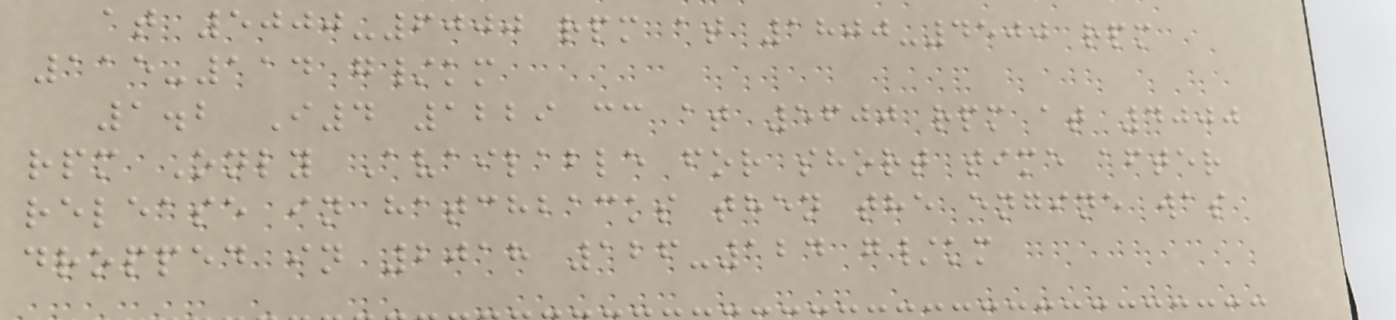at 5000-6000 rpm at 1800-4500 rpm
115-114 g/km
1.2 I4 1229 cc at 5600 rpm at 4000
rpm Only Available for short time after
release in hatchbacks then the engine was
dropped in 2018 126-124 g/km
